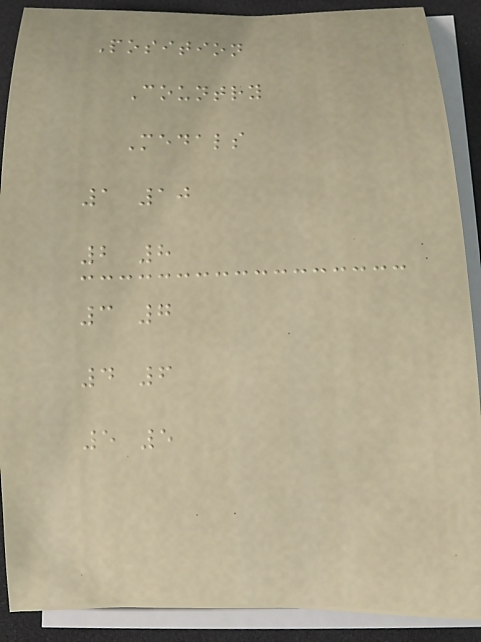Position
Country
Medals
1 10
2 8
3 7
4 6
5 5
